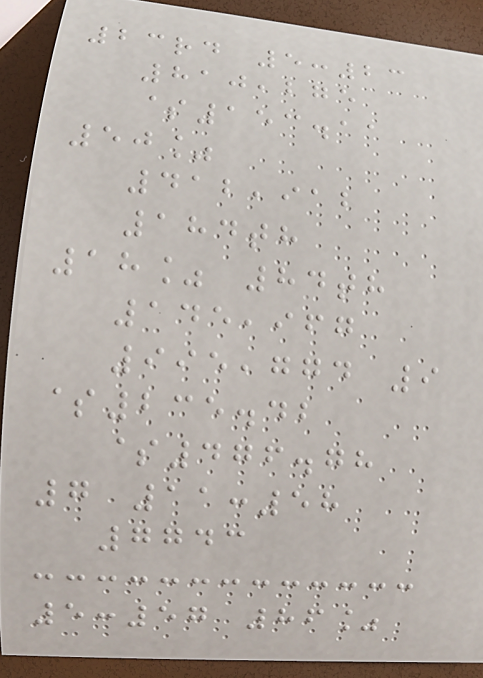23rd 5:23
810,275
$153.11
50%
412,912
184th
18% 84th
145,967
995,774 9
$235.42
$476.78
7 11:58
7743
5:57 86%
